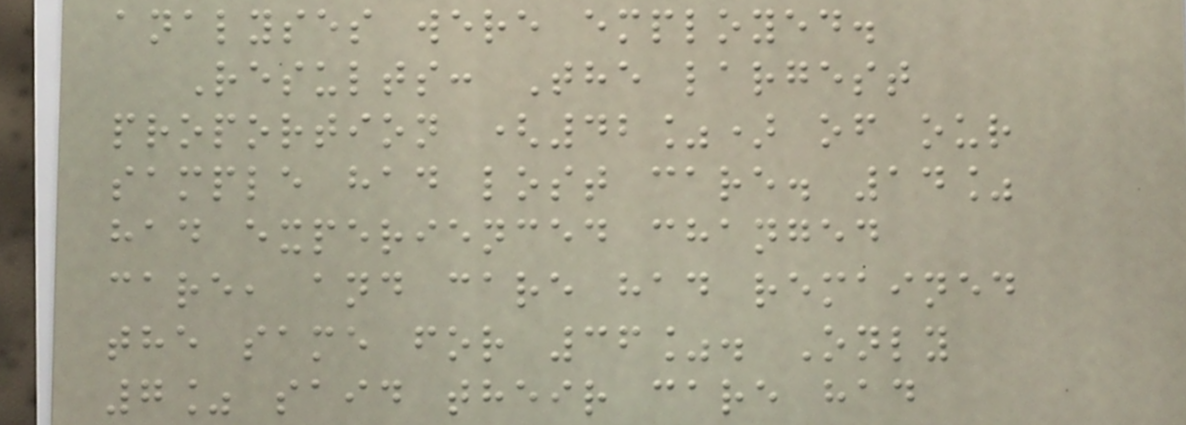analyses were employed.
Results: The largest
proportion (42%) of our
sample had lost care. 14%
had experienced changed
care, and care had remained
the same for 36%. Only
7% said their care had
